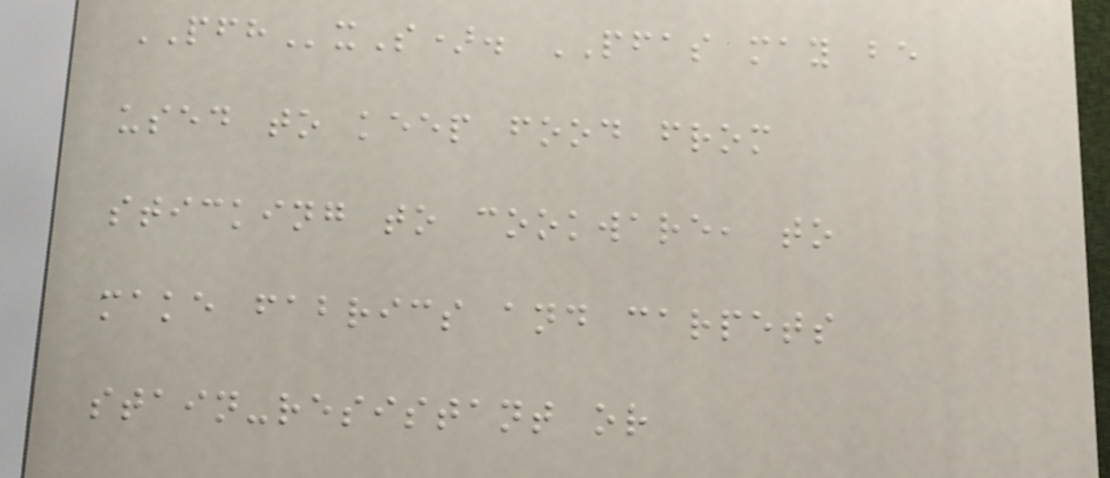PFHxS). PFAS may be
used to keep food from
sticking to cookware, to
make fabrics and carpets
stain-resistant or
